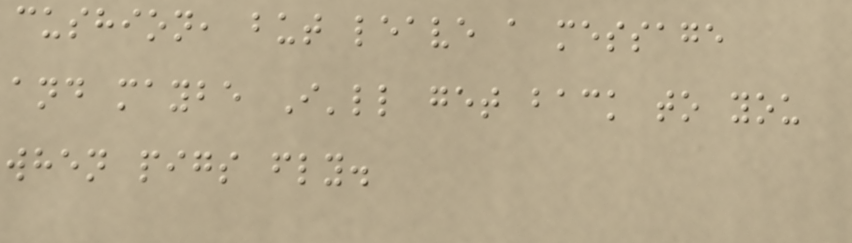cushion, but leave a message
and maybe I'll get back to you
when pigs fly.
